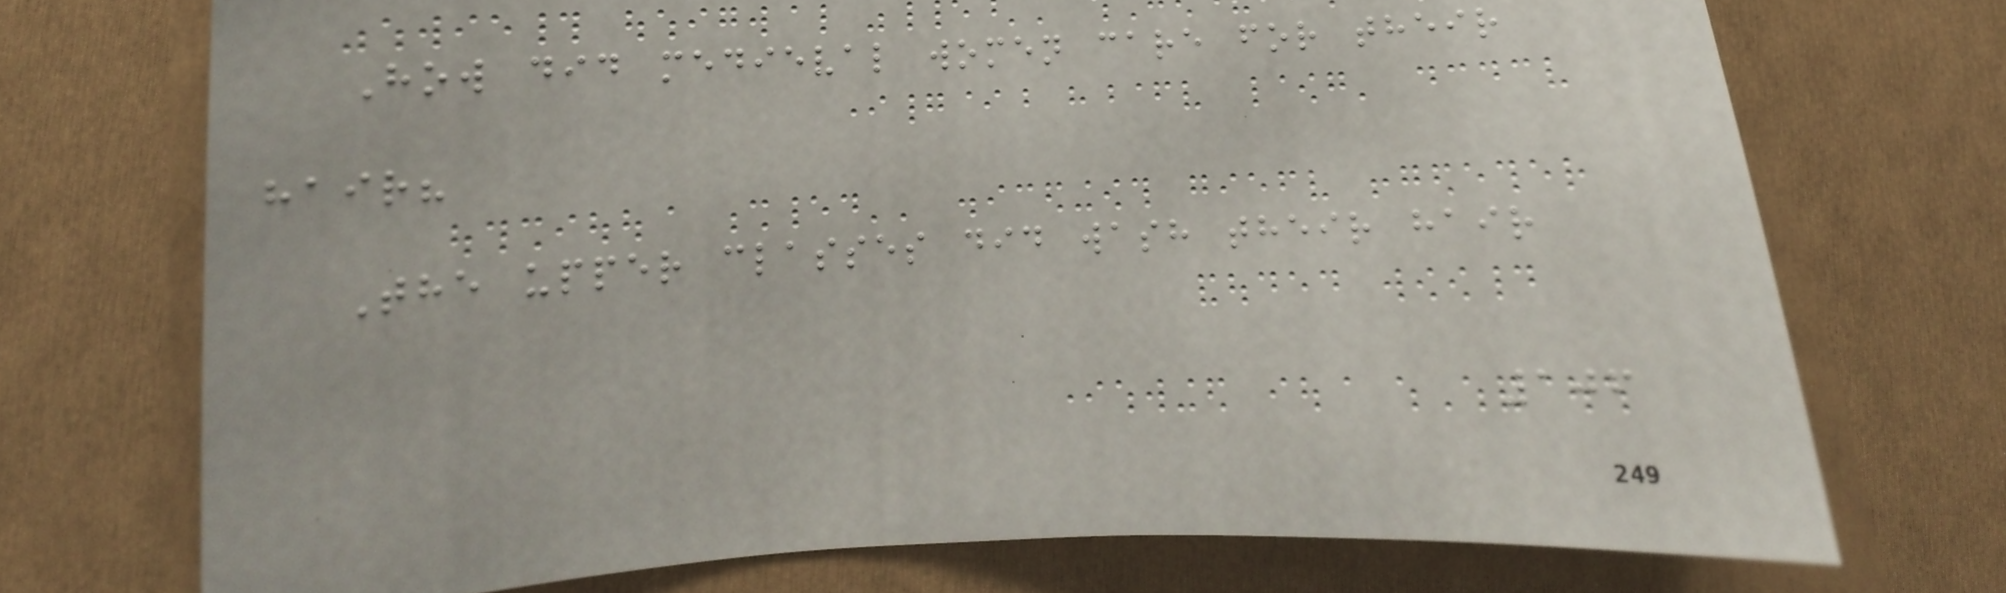How did medieval women care for their
hair?
The upper classes did wash their hair
106
